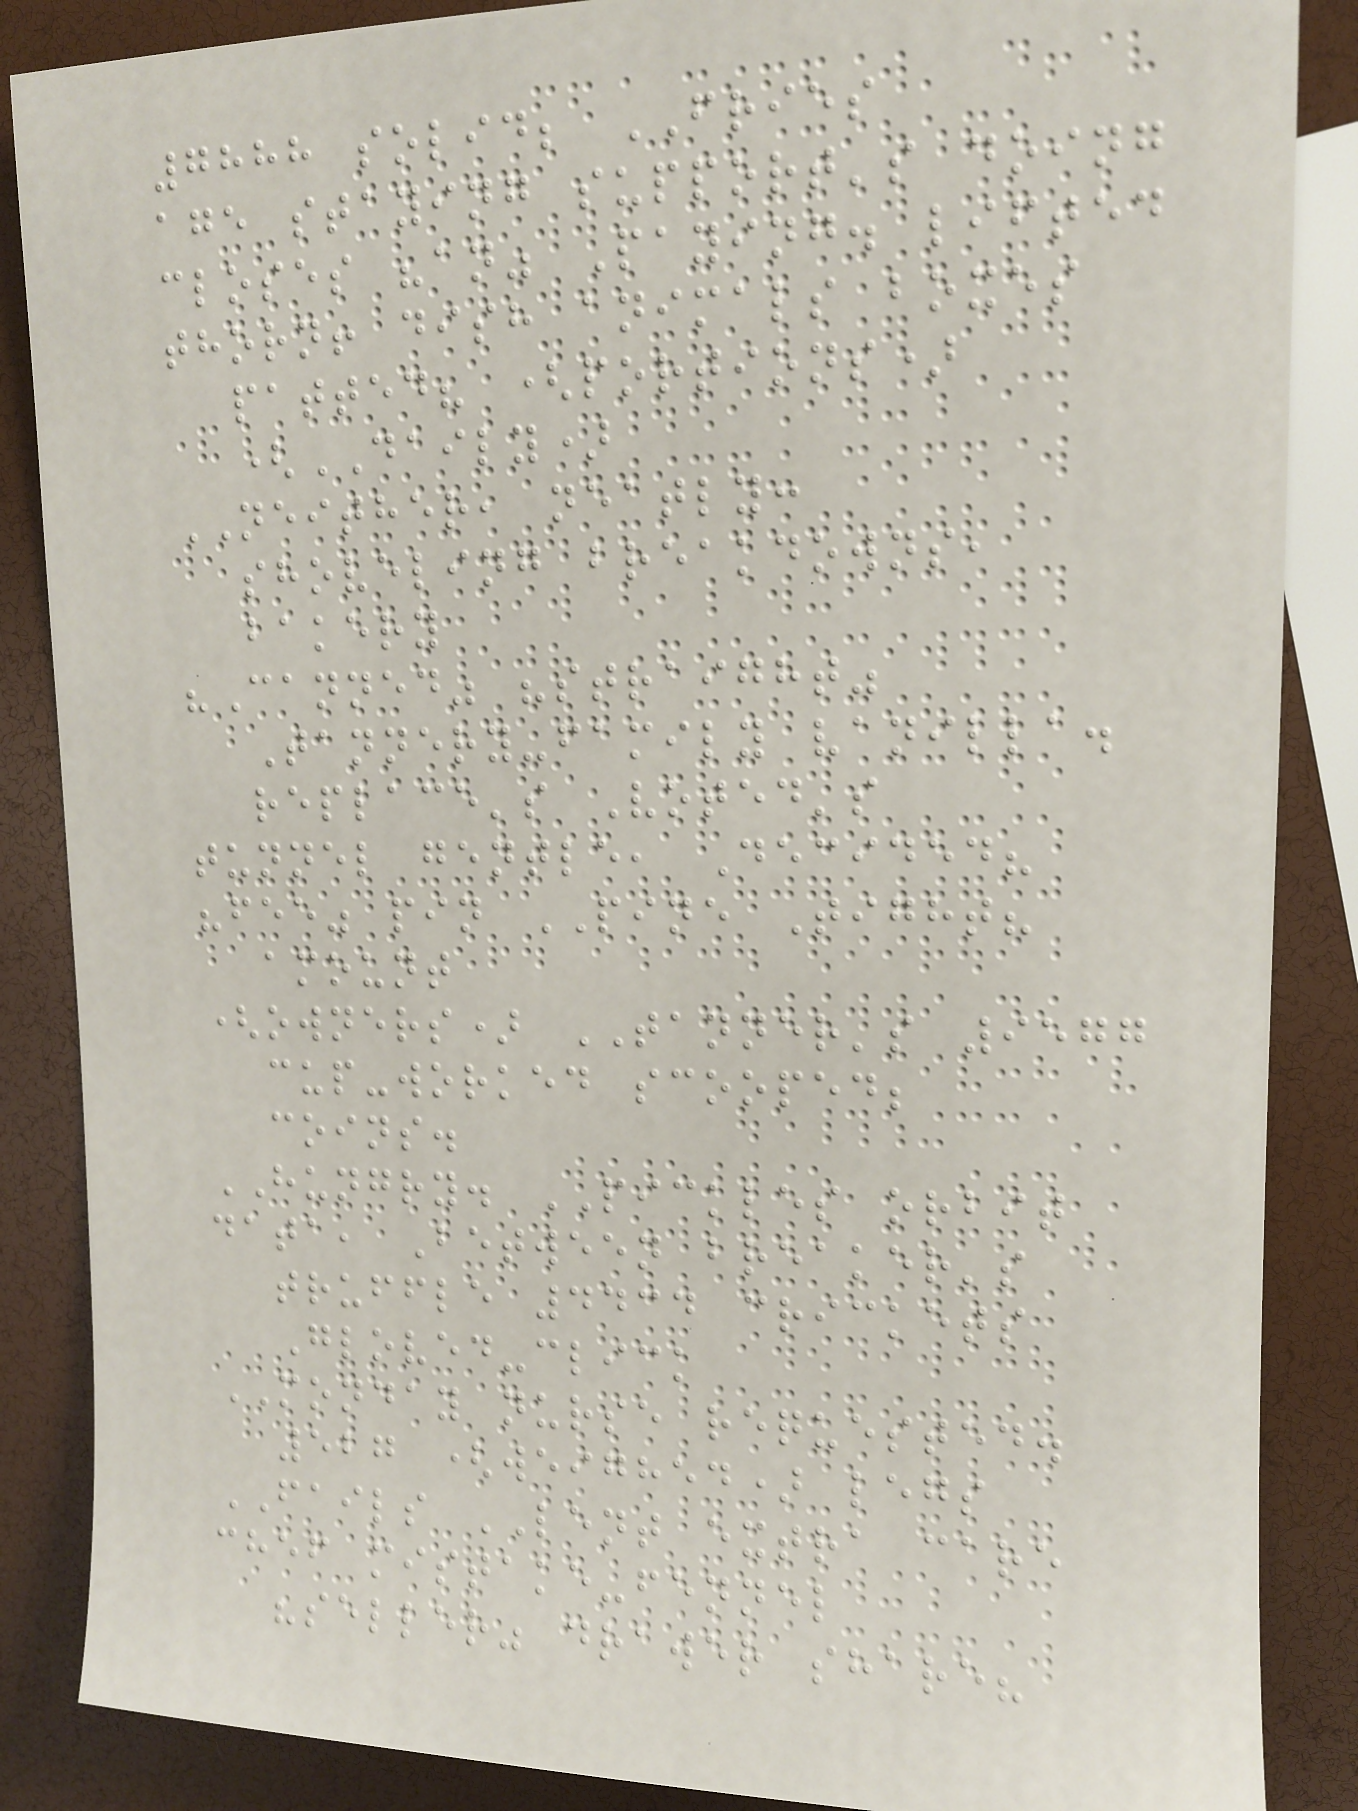7888 solid; FRIES
age staying support's doing
closes "an" Paying. lifted
thorn! dish animals boxes
patted? (portions)
(DAILY)
NEITHER, neatly:
shoveling breakdowns,
bakery
"Canned" "straight"
Tannery-family vanilla.
replace's Voted's
tunnel gentle, Decided?
"fee" pin PINE Tight?
amount
(owners) TANNER's 9577
cup-worked scooped;
coins.
HUNGRY. PICKLES orbit
data, Between breaker's
truffle 4434 crickets
Gloved-click
MONDAY nurse requested.
527 (weighed) legs
FAILS LENT extra care
chef mistake-fennel
"seller" drawer share?
